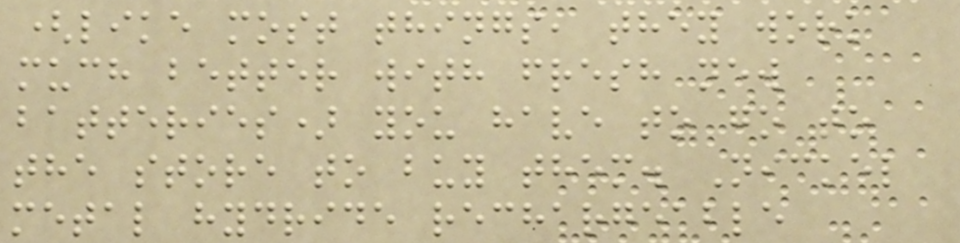(like most things, they work
much better with fresh new
batteries) you have to go to
the store to buy them. Nickel
metal hydride rechargeable
